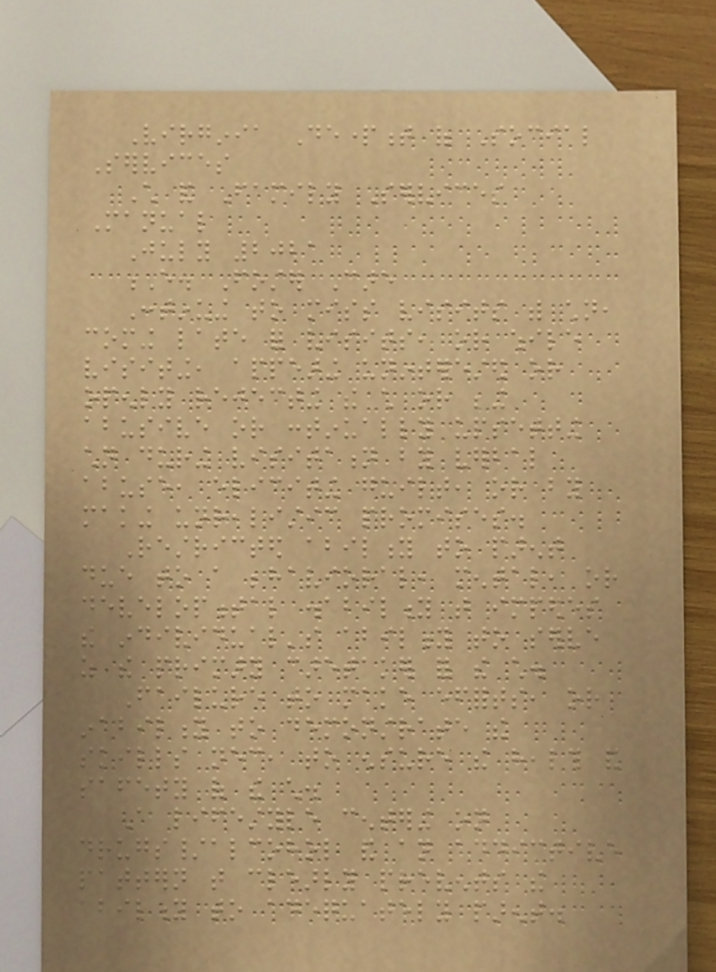Virginia Department of Social
Services
Child and Family Services
Manual
July 2021
E. Foster Care
Continuing to miss visits with children,
coming late for visits, or while
visiting, appearing uninterested or
openly rejecting the child or being
abusive or continually upsetting
children during visitation by verbal
abuse, eliciting guilt, or by
making unrealistic promises.
Restricted ability to parent
due to a behavioral, mental, or
developmental disability that impedes
the individual's ability to serve
as the primary caretaker for the child.
Failure to make efforts, or
inability to demonstrate the
skills necessary, to ensure the health and
safety of the child.
A lifestyle centering on
drugs/alcohol and an addictive
pattern that clearly prevents the
ability to adequately parent.
